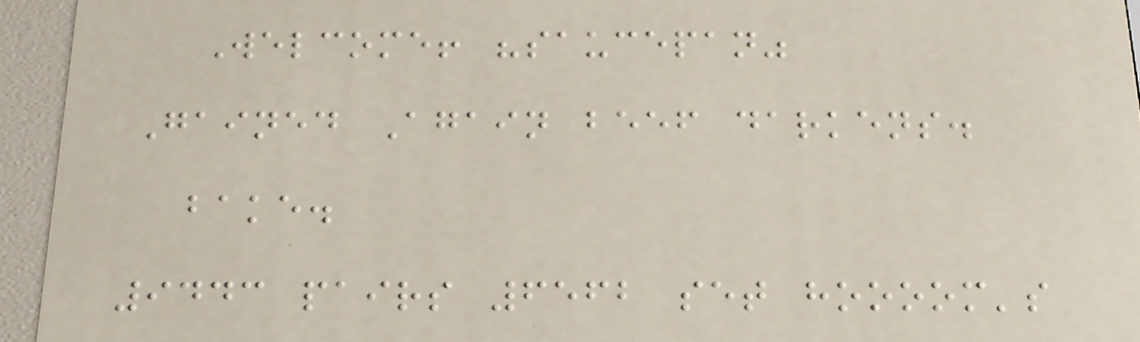Welcome! "saucepan"
Gained Again beef darkens.
bake.
9443 pairs 6562 set hoooom's
